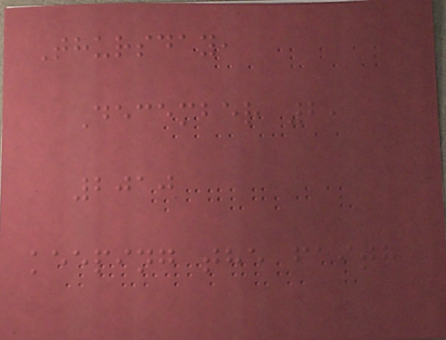Thursday,
December 2,
2010
keeping the faith
